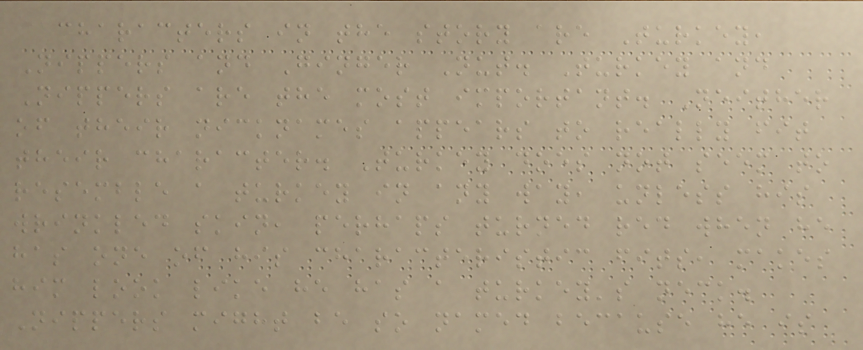characters in the story are Turkey,
Nippers and Ginger Nut. Turkey and
Nippers are the most important. Neither
of their nicknames appears to really fit
their character. Turkey does not seem to
resemble a turkey in any way, unless his
wrinkled skin, perhaps turned red when he
has one of his characteristic fits, makes
him look like he has a turkey's neck.
Nippers might be so named because he is
